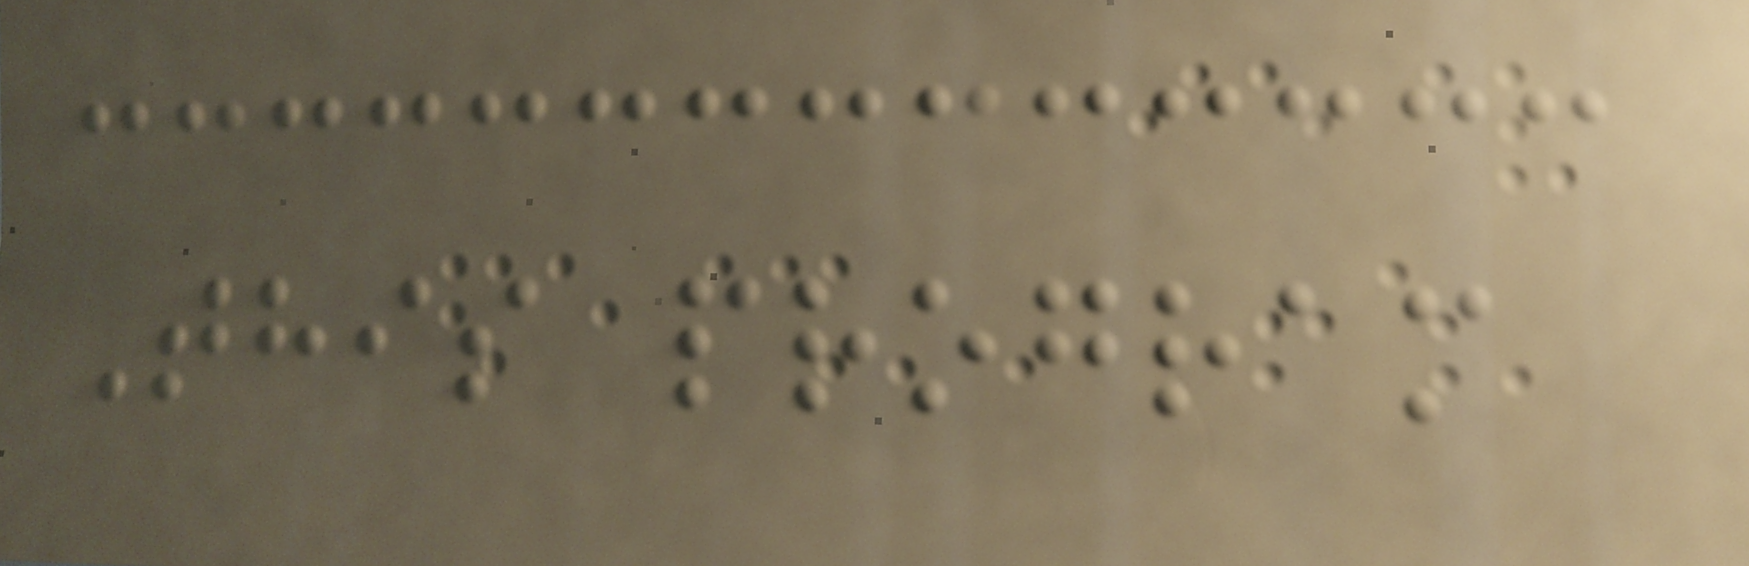This program
